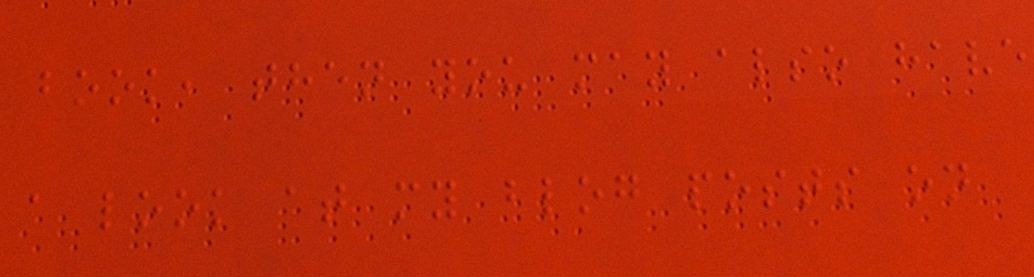book, then you may also have
a look at my blog posts on
